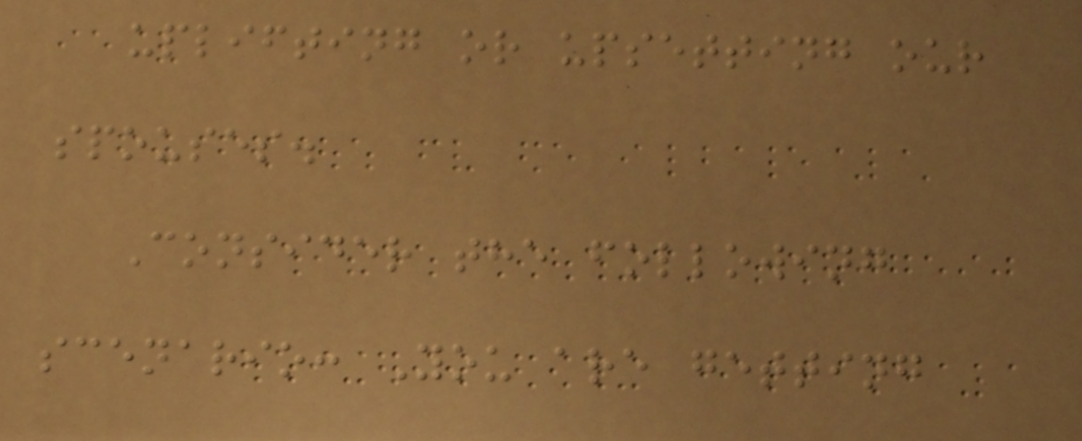uplifting or upsetting our
spouses.
Consider the following
scenario: You are getting
